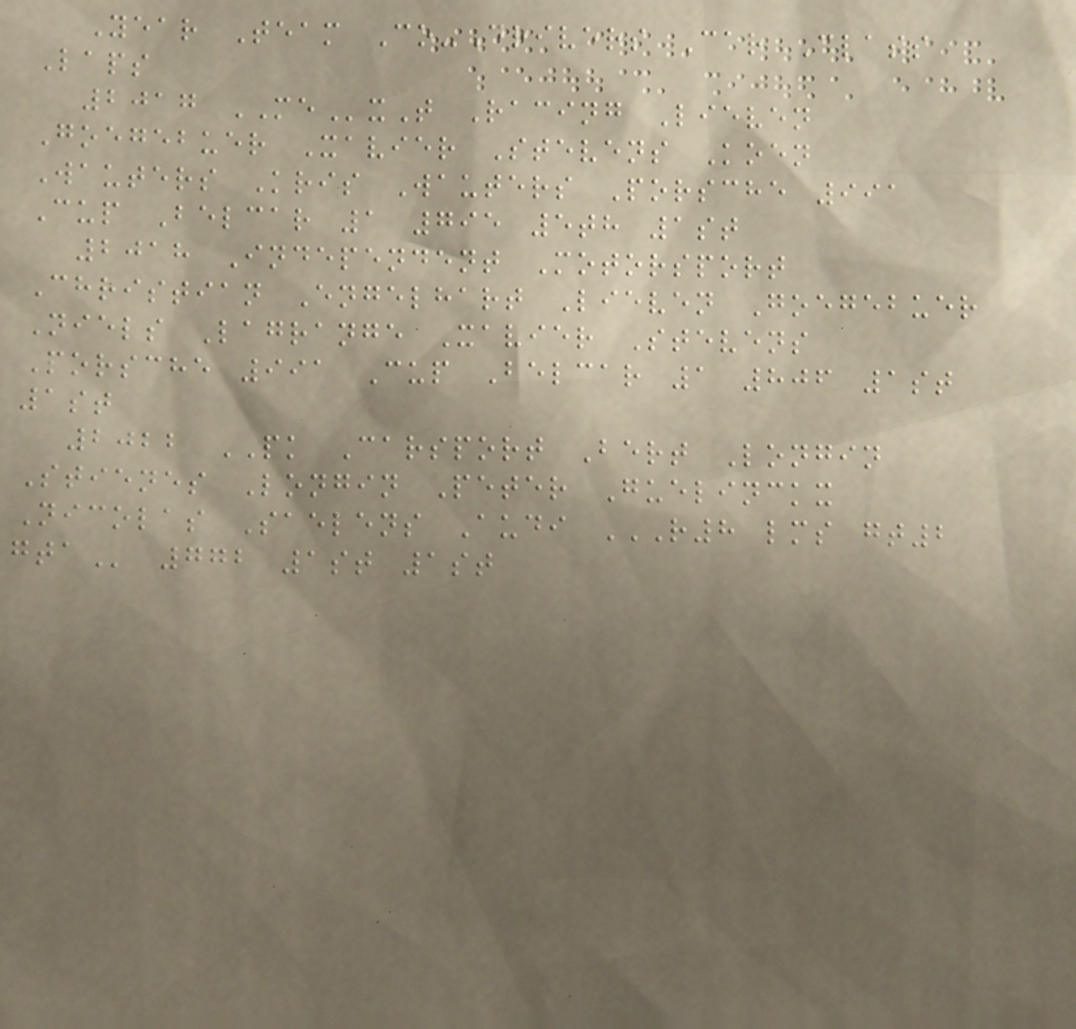Year Team Co-Drivers Car Class
Laps
2017 MExT Racing Lieven
Goegebuer Xavier Stevens Koen
Wauters Kris Wauters Porsche 991
Cup Belcar 1 795 5th 1st
2018 Independent Motorsport
Christian Engelhart Lieven Goegebuer
Niels Lagrange Xavier Stevens
Porsche 991 Cup Belcar 1 806 1st
1st
2022 PK Carsport Bert Longin
Stienes Longin Peter Guelinckx
Nicolas Saelens Audi R8 LMS GT2
GTA 772 1st 1st
